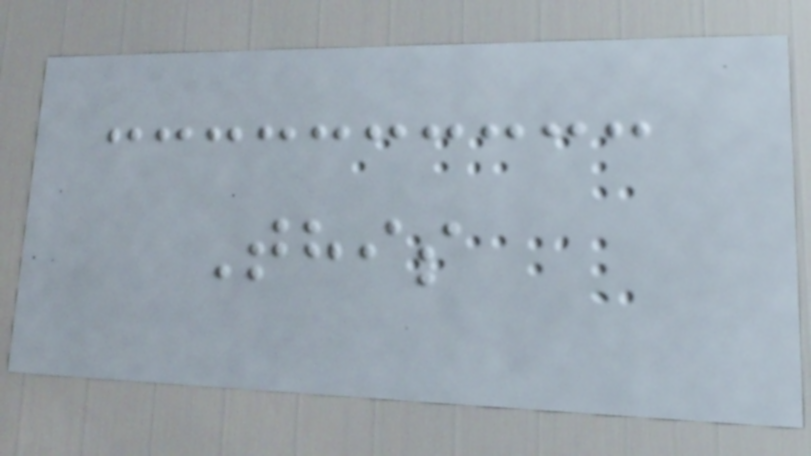This
